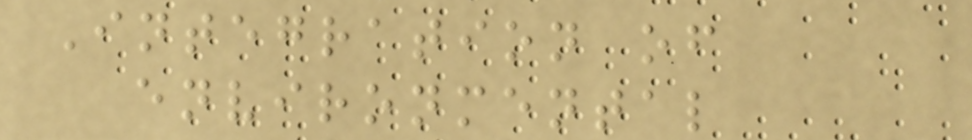Integration of
environmental
